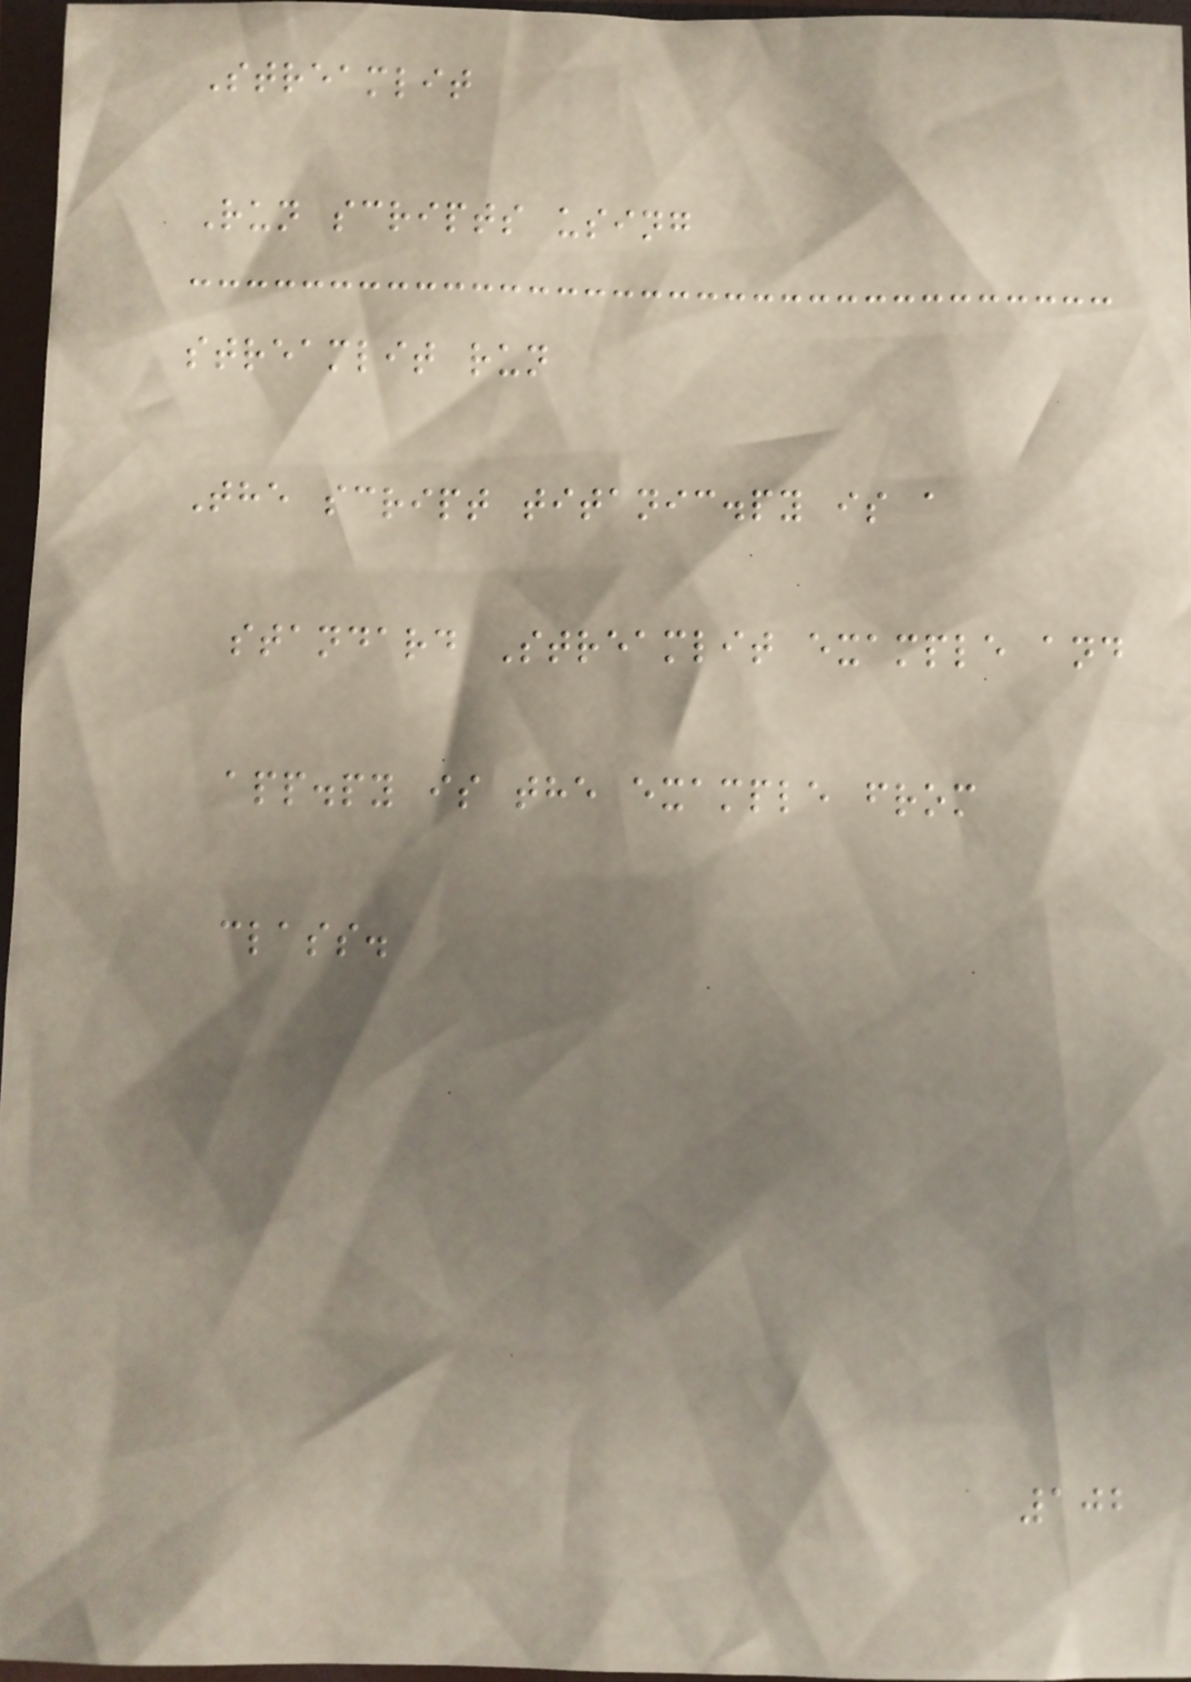Streamlit
Run scripts using
streamlit run
The script titanic.py is a
standard Streamlit example and
app.py is the example from
class.
102
